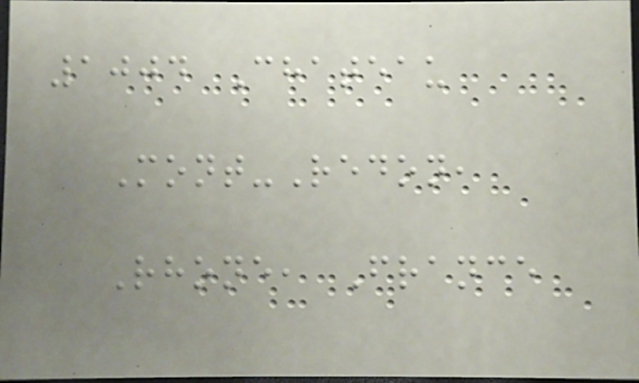1004 Chateau
Mont-Redon,
Rhone, France
